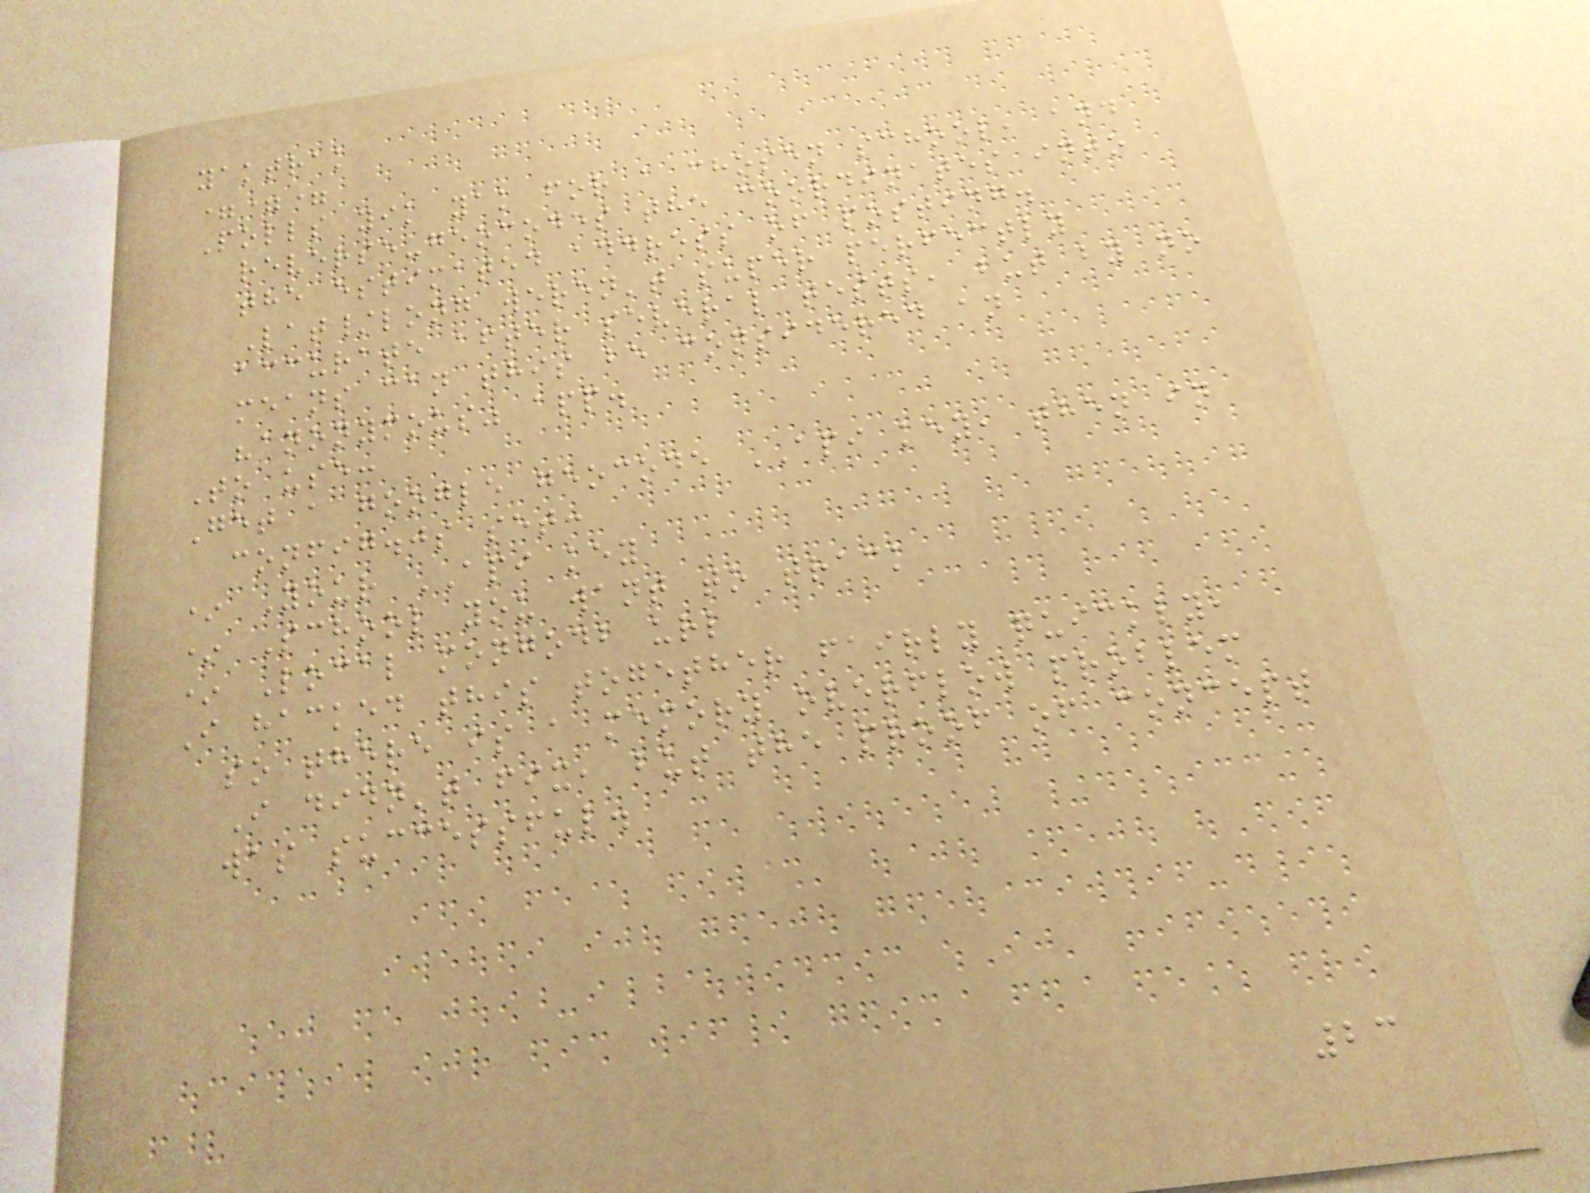yaktrak
===
Polls yik yak for a chosen school, and
reverse-geocodes the coordinates into
the estimated address of posting.
Lat/long weren't super perfectly
accurate after several tests, but by no
means can this be considered an
"anonymous" app.
To use:
Get a google geocode API key, then in
config.js set:
* Your API key
* School you want to track
* Local mongodb url
I hacked this together fairly quickly,
so there is a memory overflow problem
I didn't fix, but the proof of concept
was successful.
23
